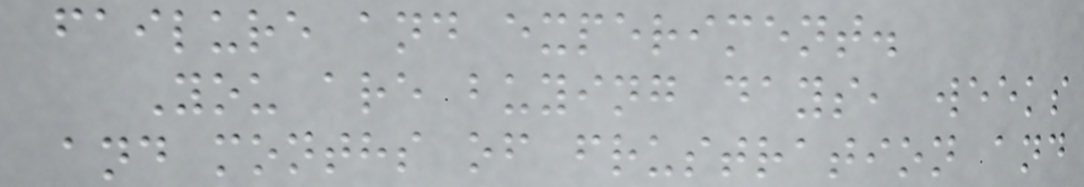failure and experiment.
You are buying days, weeks
and months of frustration and
